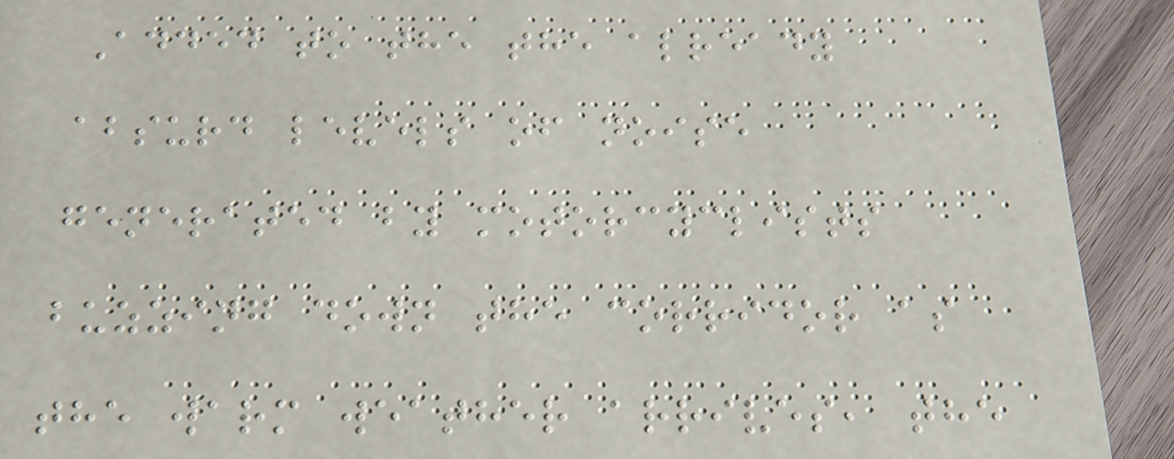Added to the the already
absurd levels of noise
generated by motorcyclists
buzzing down the corridor as
the warm weather arrives, the
